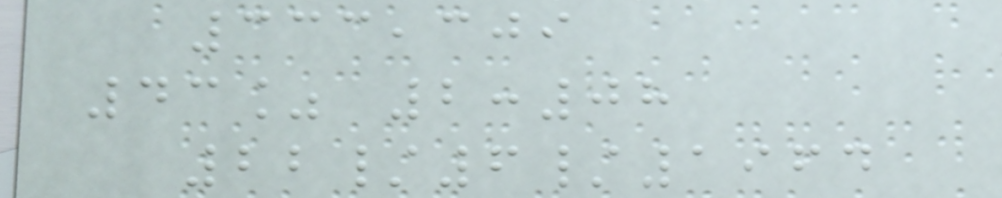333,309
43% 2:08
22/6/1964
